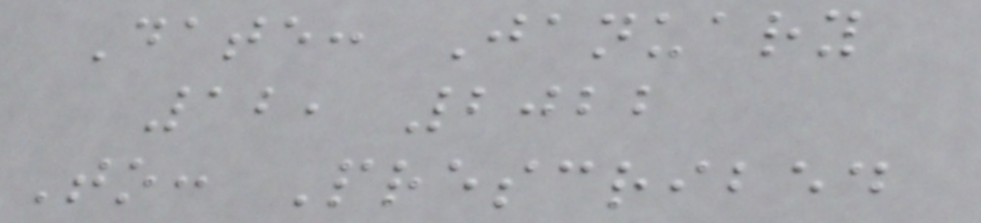Date: January
12, 2022
To: Prescribed
